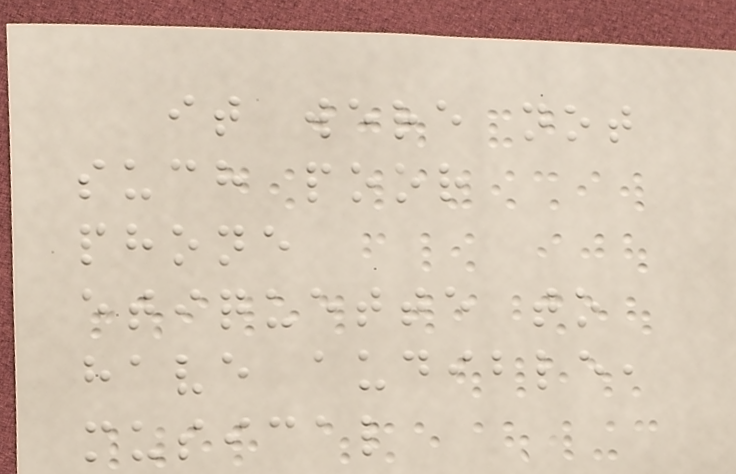it were not
such poor
phone
etiquette to
have audible,
musical
